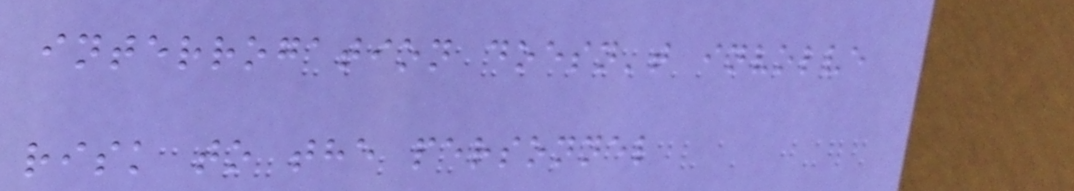interrogation doesn't involve
risk to the personnel
